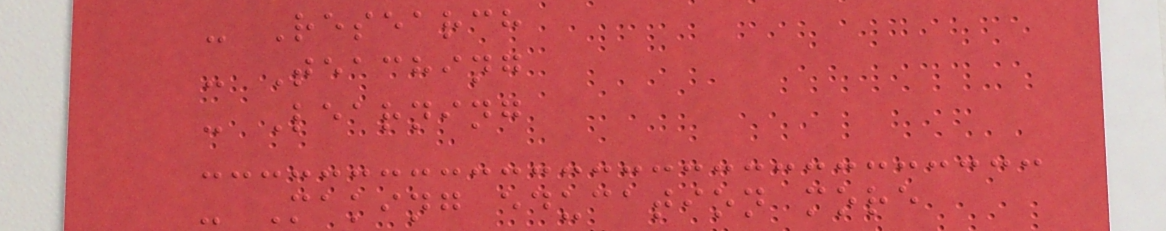- Research
- Teaching
- Learning
- Making education more
